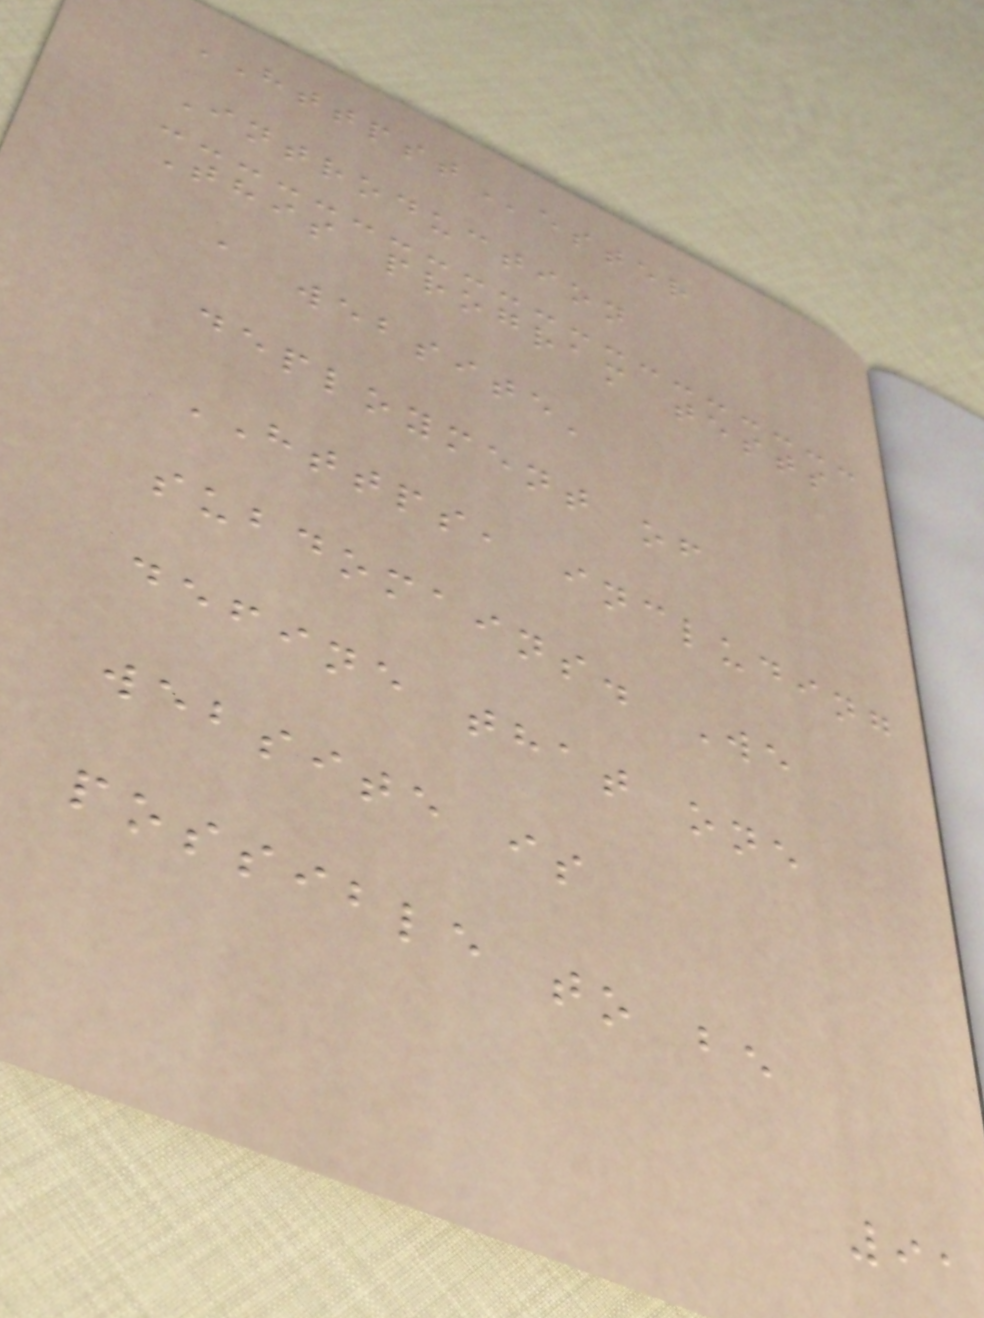HTTPSTester
Introduction
This program tests
a website'
deployment of
HTTPS, including
subdomains. We
define that one
website is
possible to be
91
